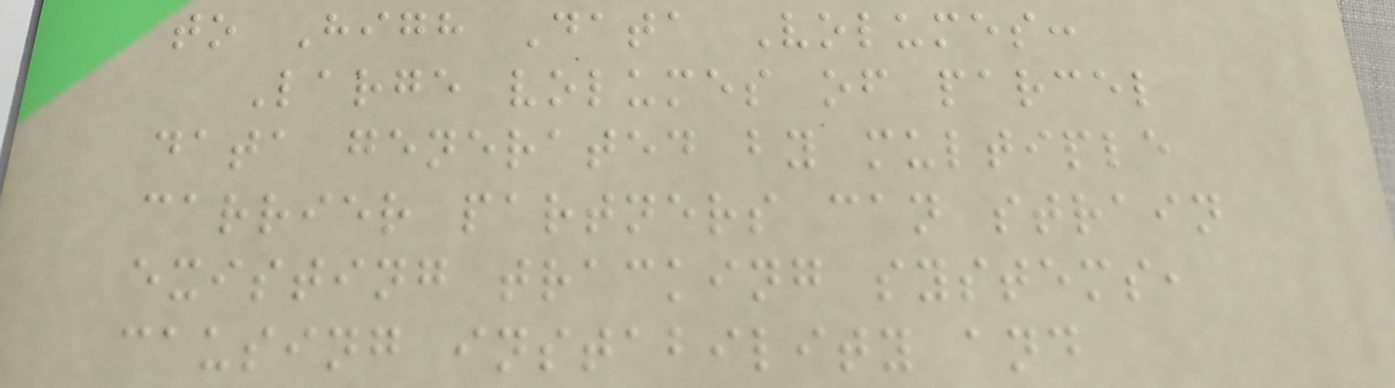to High Data Volumes:
Large volumes of parcel
data generated by multiple
carrier partners can strain
existing tracking systems,
causing instability and
